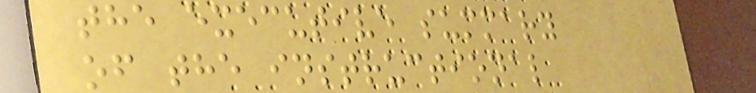the executive summary
of the instructional
